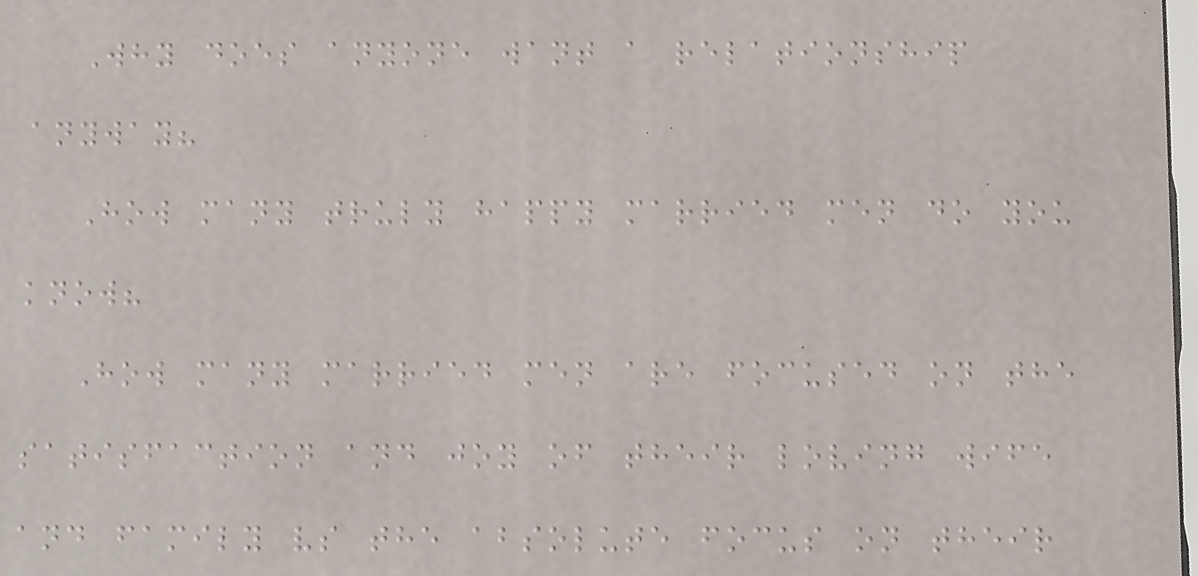Why does anyone want a relationship
anyway?
How many truly happy married men do you
know?
How many married men are focused on the
satisfaction and joy of their loving wife
and family vs the absolute focus on their
